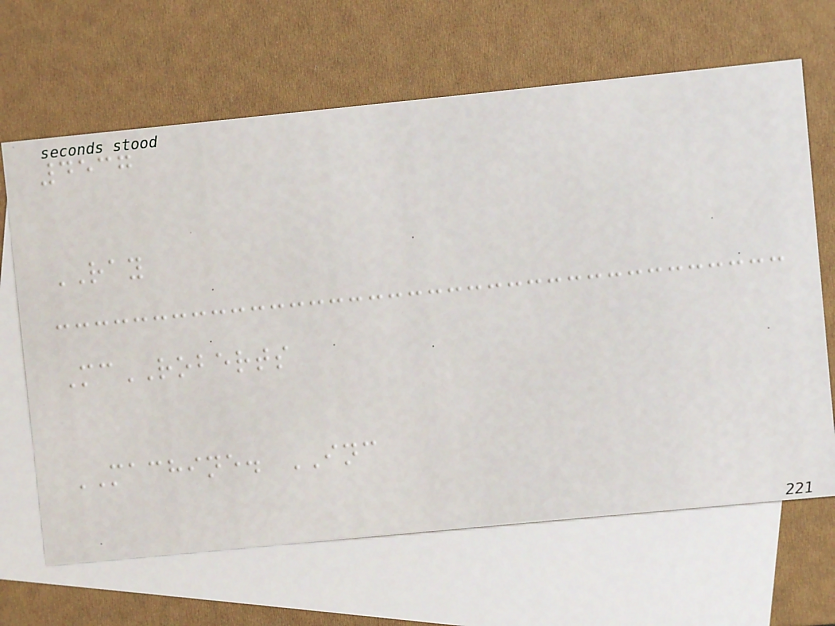4537
RAY
McROBERTS
MACHINE. INC
